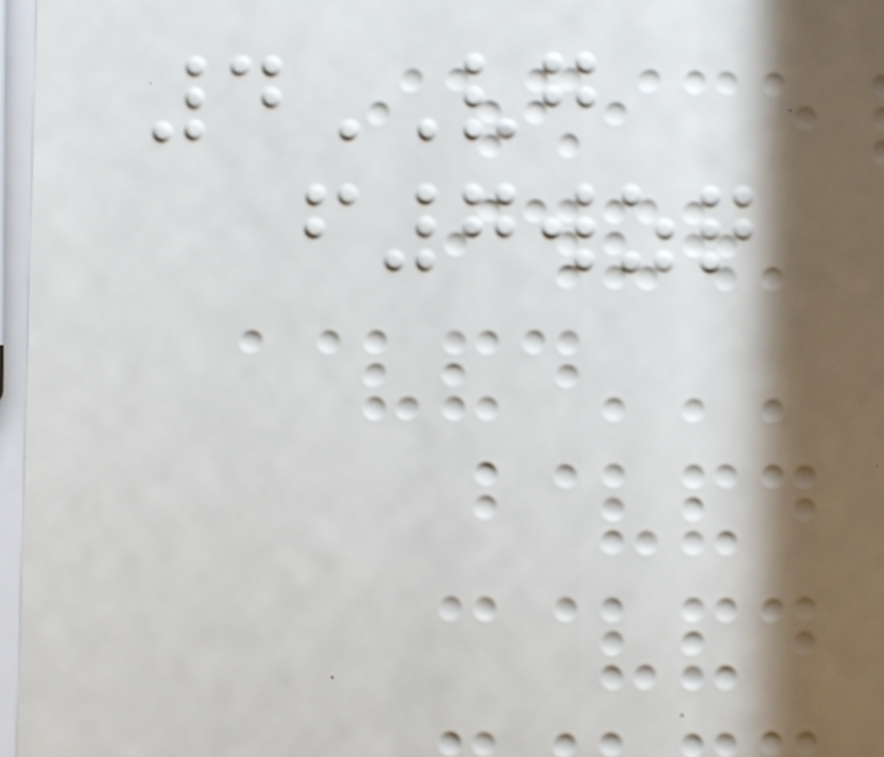4VG
f7wzq
